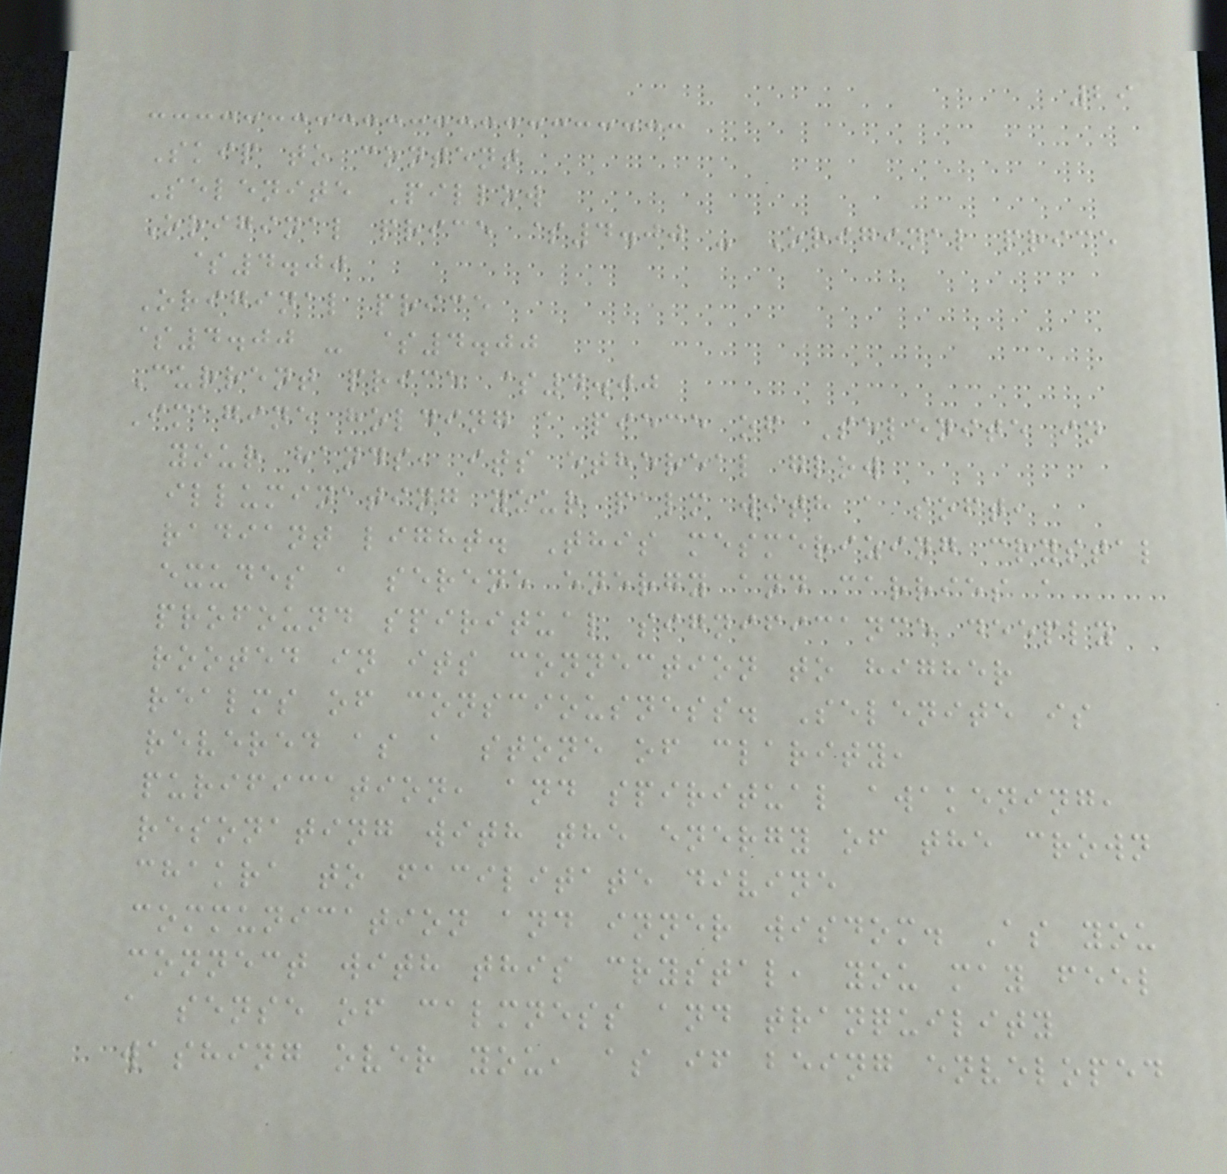29
Skip to content
Selenite Pillow
Original price $4.00 - Original price
$4.00
Original price
$4.00 - $4.00
Current price $4.00
Imagine holding a piece of Selenite in
your hands, its ethereal glow
illuminating your palm with a soft,
radiant light. This mesmerizing crystal
exudes a serene energy and carries a
profound spiritual significance deeply
rooted in its connection to higher
realms of consciousness. Selenite is
revered as a stone of clarity,
purification, and spiritual awakening,
resonating with the energy of the crown
chakra to facilitate divine
communication and inner wisdom. As you
connect with this crystal, you may feel
a sense of calmness and tranquility
washing over you, as if being enveloped
